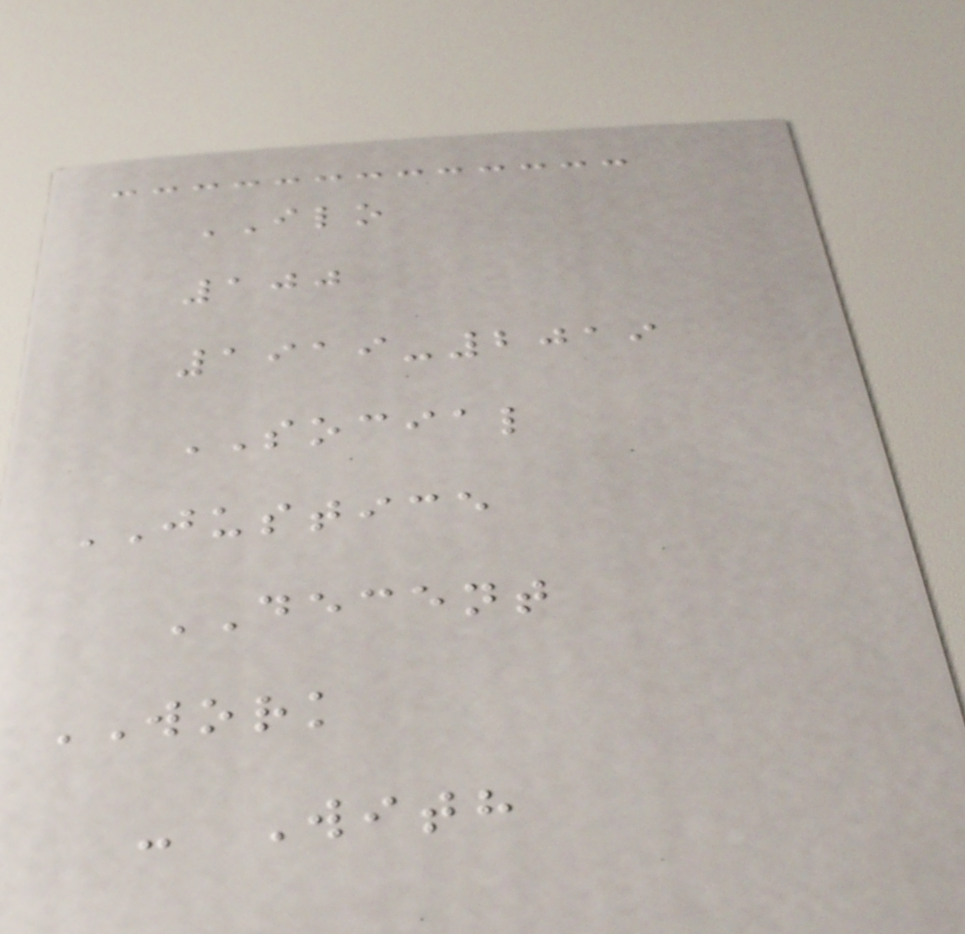ILO
100
1919-2019
SOCIAL
JUSTICE
DECENT
WORK
- With
